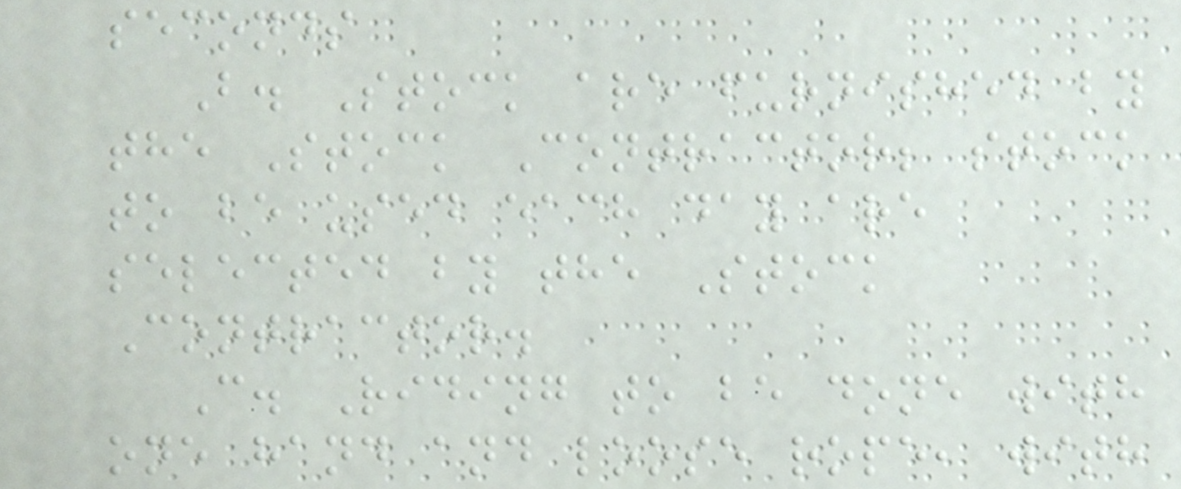seconds
B. Stock are furnished by
the Stock Contractor; stock
to be used each day are
selected by the Stock
Contractor.
C. Riding to be done with
one hand and loose rope, with
